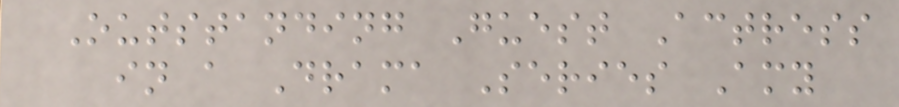Outstanding Guest Actress
in a Drama Series Amy
